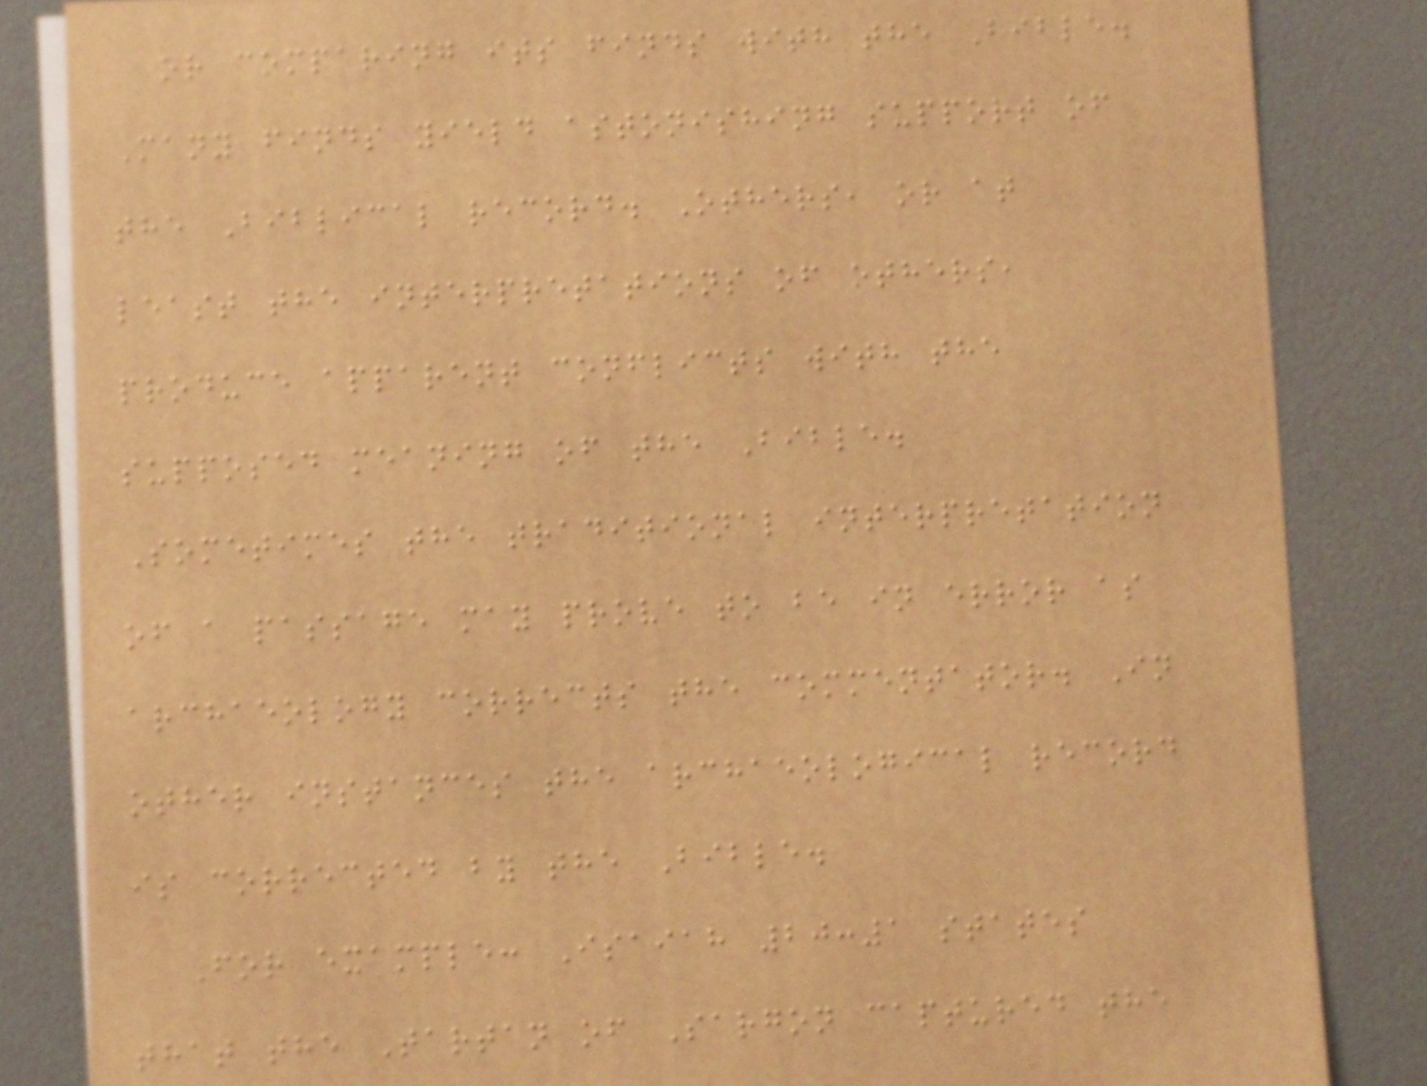or comparing its finds with the Bible.
Many finds yield astonishing support of
the Biblical record. Others, or at
least the interpretations of others,
produce apparent conflicts with the
supposed meaning of the Bible.
Sometimes the traditional interpretation
of a passage may prove to be in error as
archaeology corrects the commentator. In
other instances the archaeological record
is corrected by the Bible.
For example: Isaiah 20:1 states
that the Tartan of Sargon captured the
